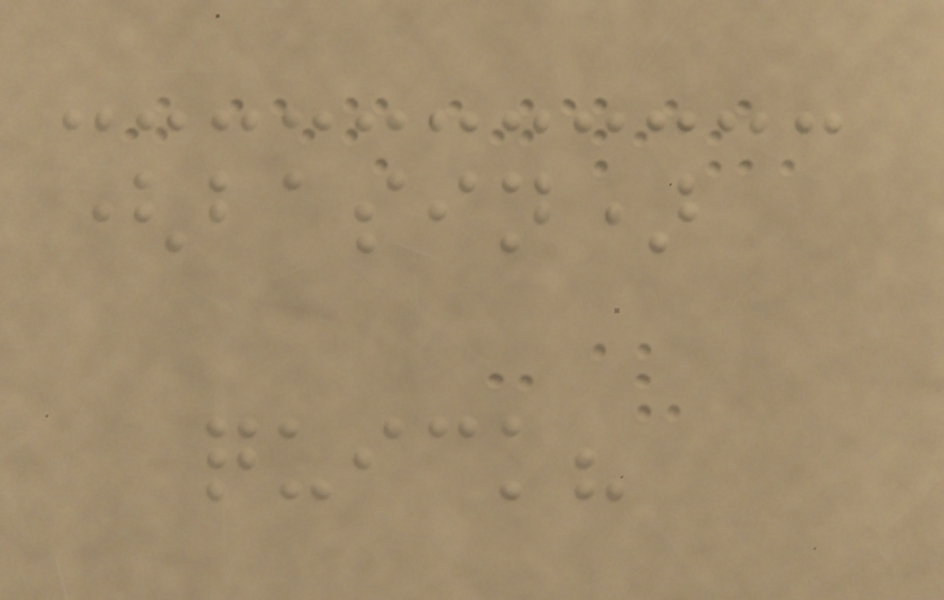(basin)
quick?
